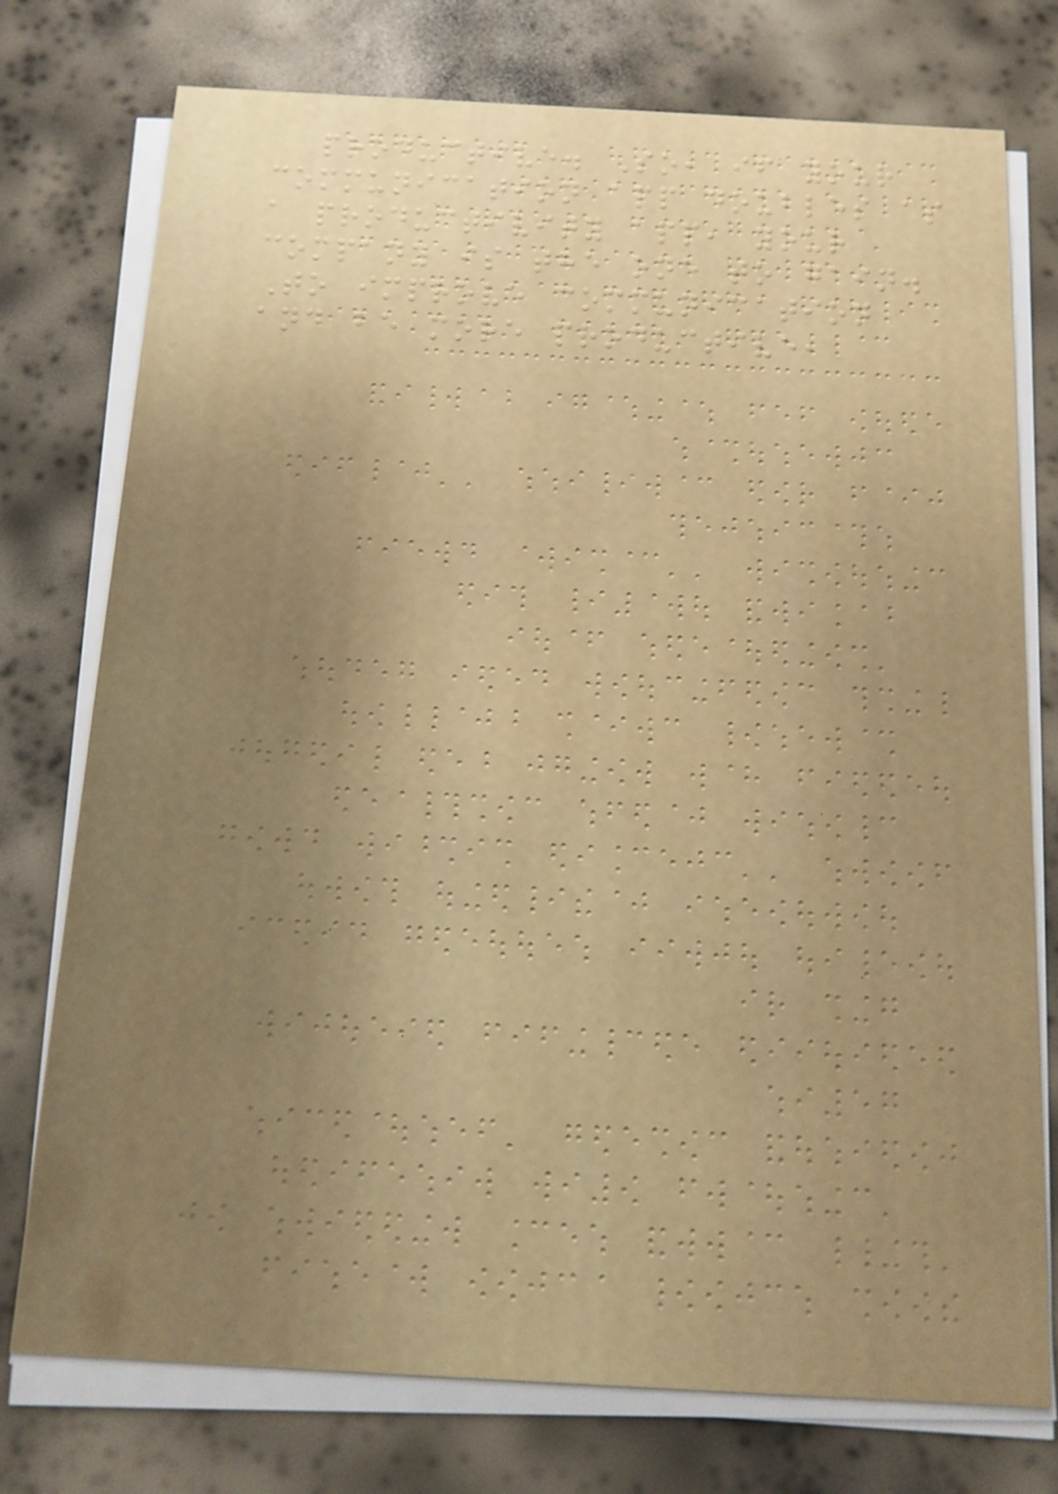productive. So, if your
communication app doubles as
a productivity app, your
company is the one to gain.
To improve communication
and be more productive,
